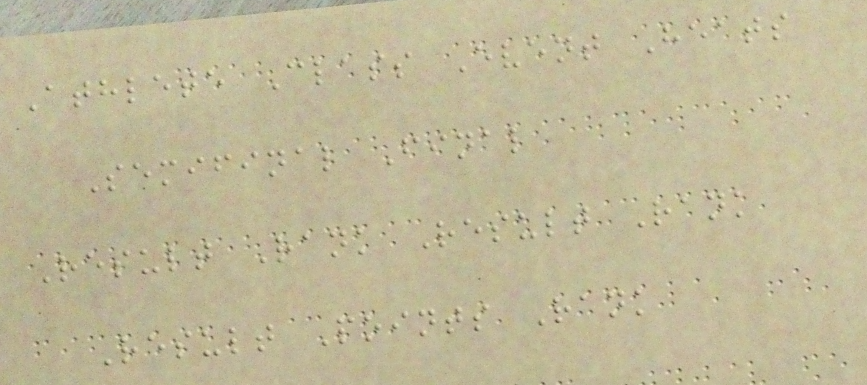Athlete Class Event Heats
Semifinal Final
Result Rank Result Rank
Result Points Rank
